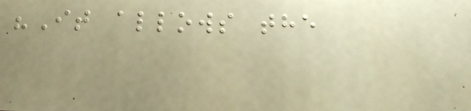"It allows the
